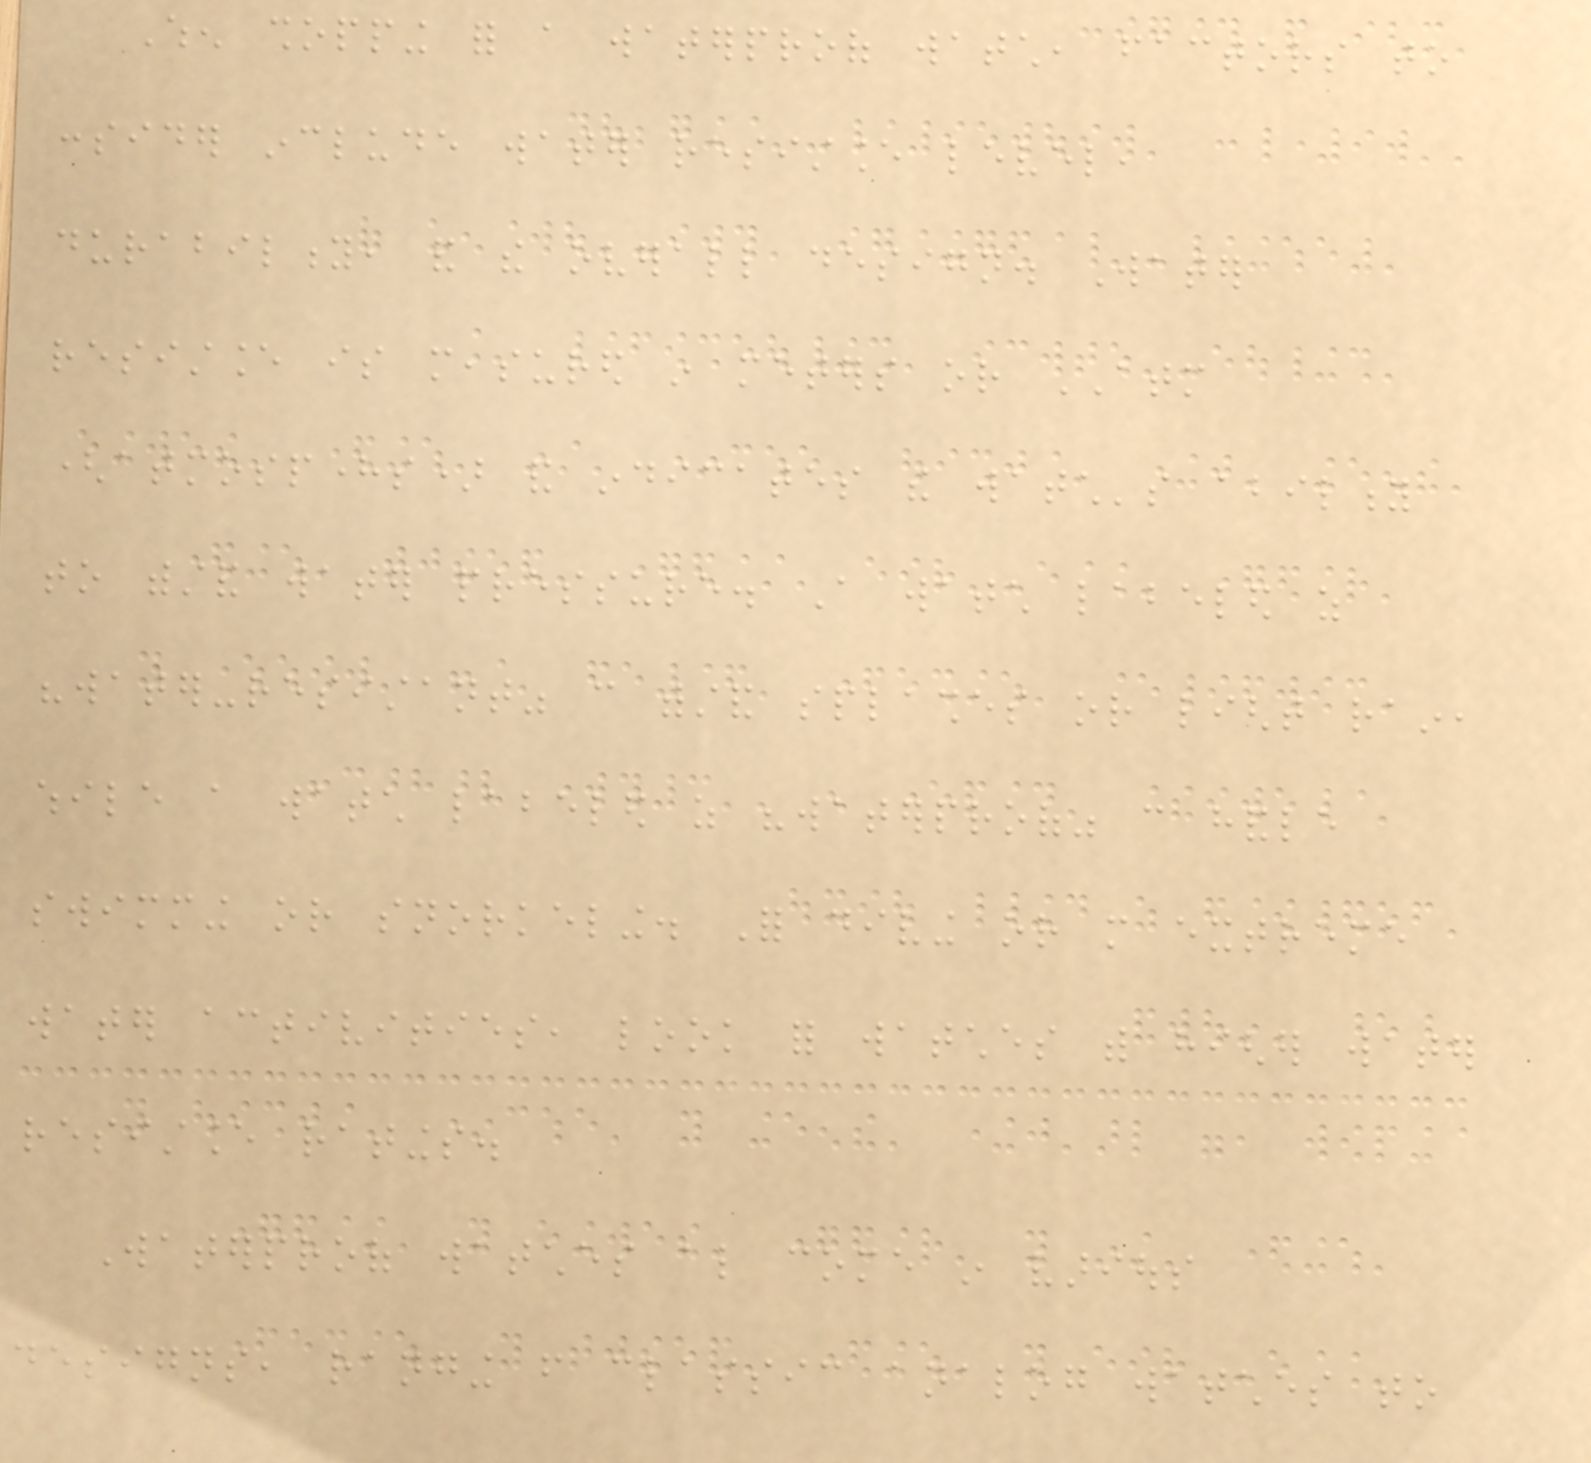When shopping for a waterproof watch, factors to
consider include water resistance level,
durability, and the overall design. Water
resistance is measured in meters or ATM
(atmospheres) and indicates the watch's ability
to withstand water pressure. A watch labeled as
"water-resistant" can withstand splashes or light rain,
while a watch labeled as "waterproof" can handle
swimming or snorkeling. For diving or more extreme
water activities, look for watches with higher water
resistance ratings.
Waterproof watches also come in various
designs, ranging from classic analog watches to
